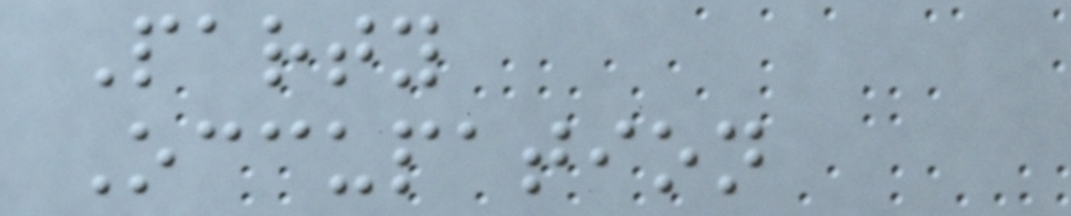Party
Occupation
